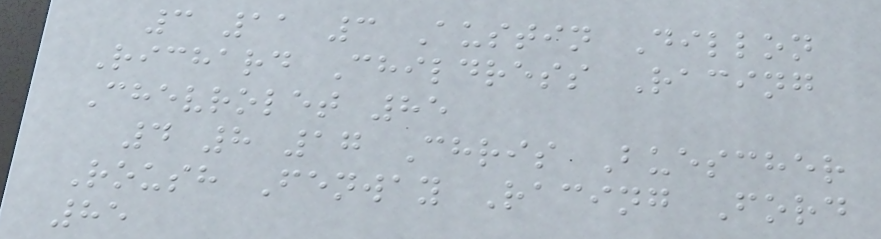3 11 3 Austin Dillon
Richard Childress Racing
Chevrolet 85
4 8 17 Chris Buescher
Roush Fenway Racing Ford
85
